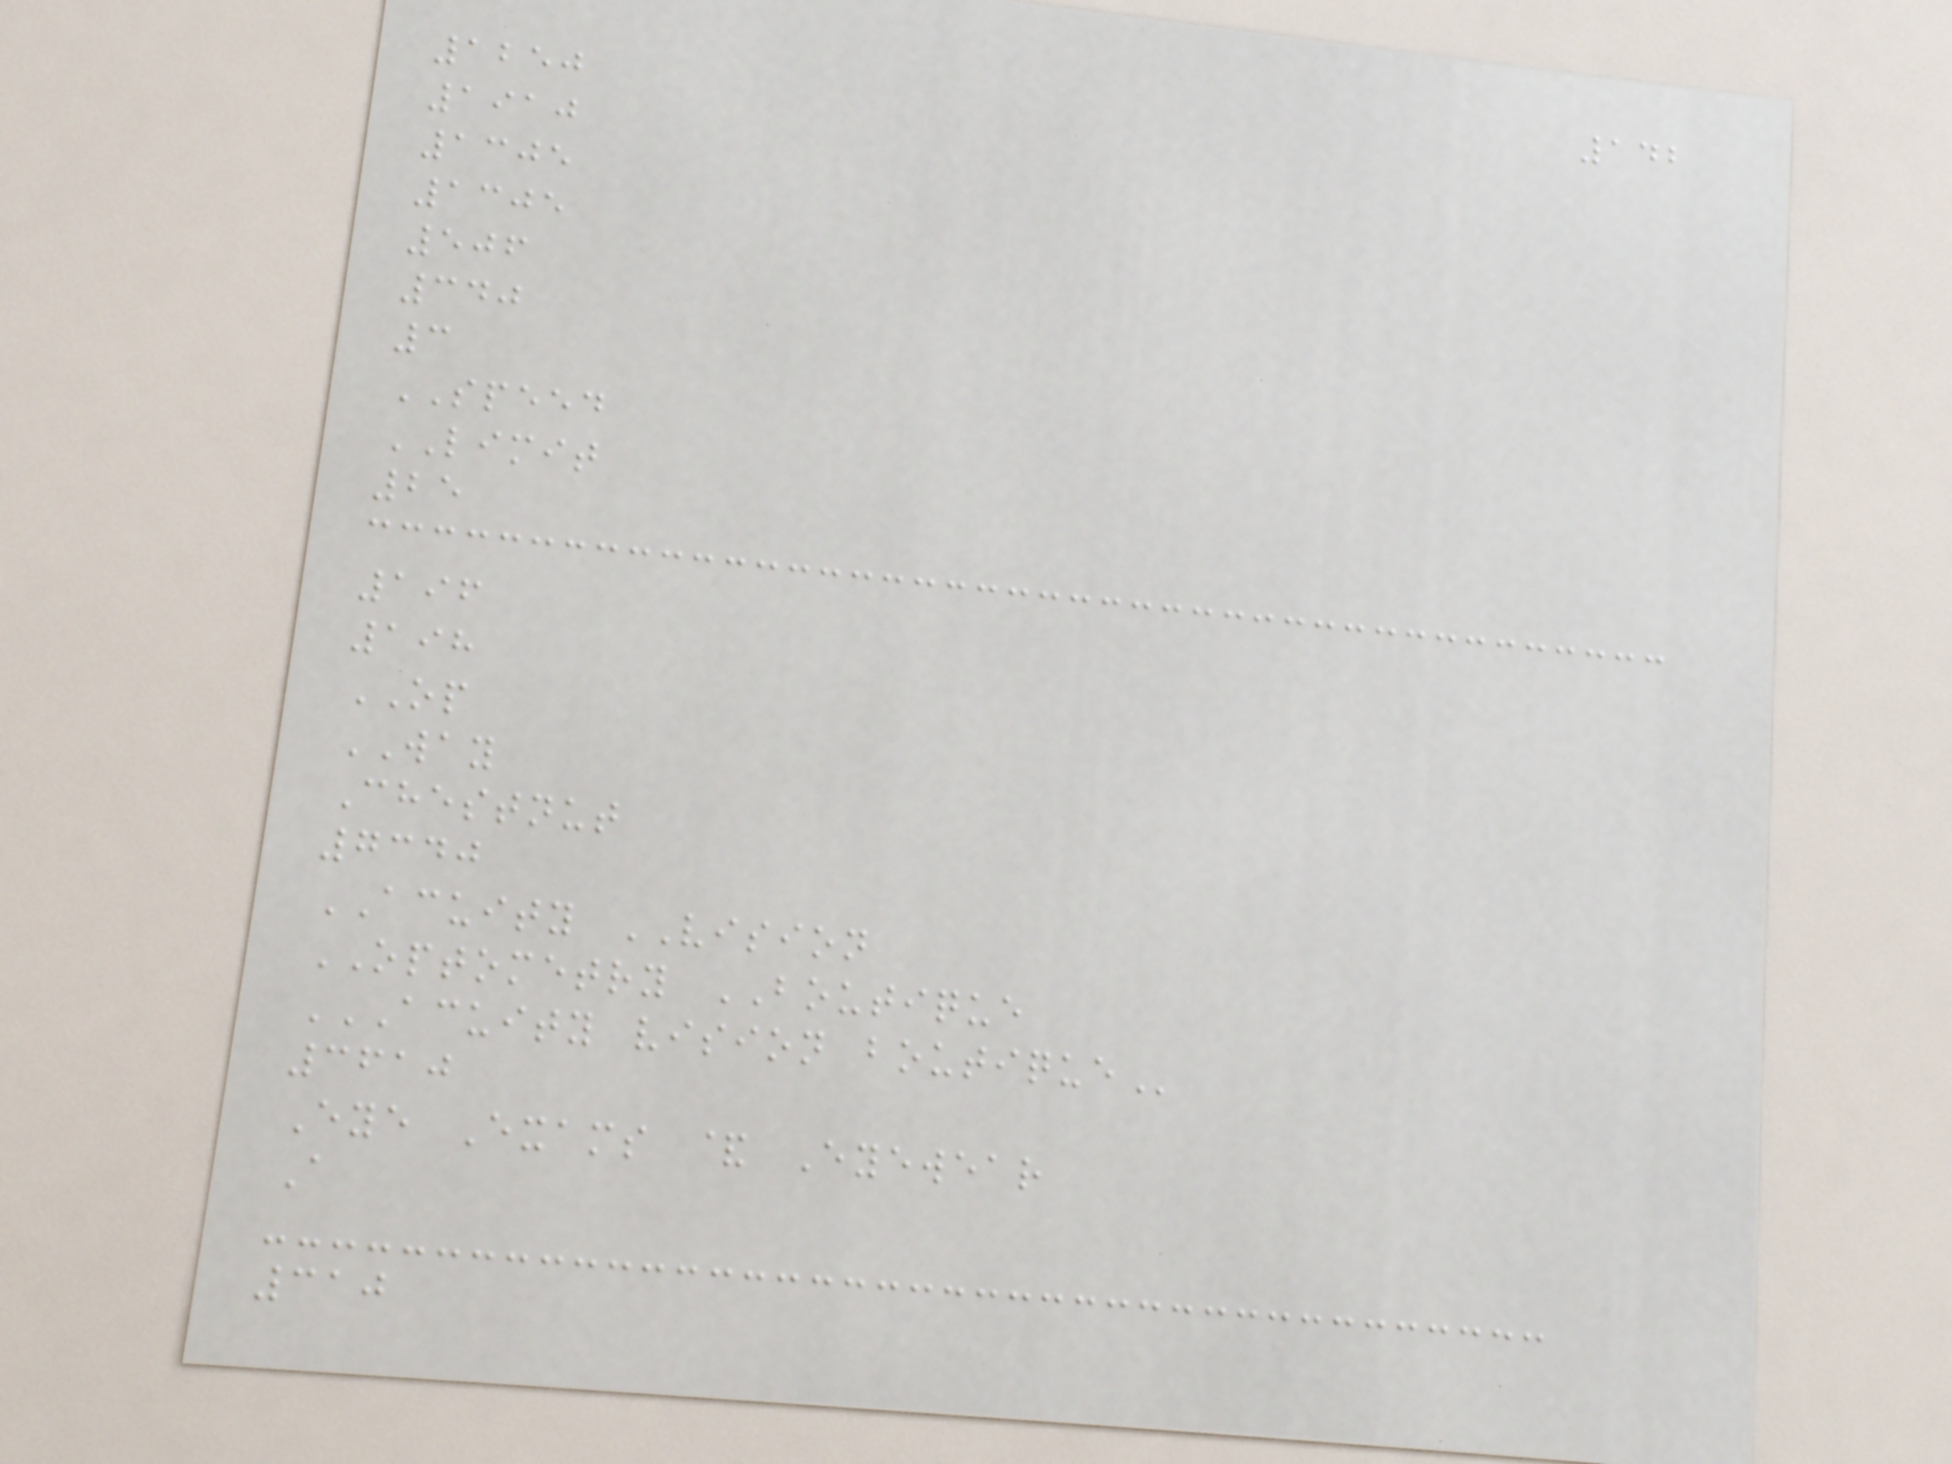142
1250
1910
1305
1305
506
340
3
SPEED
LIMIT
25
196
198
OP
WAY
Chestnut
7340
ACUITY VISION
OPTOMETRY BOUTIQUE
ACUITY VISION BOUTIQUE
3610
Eye Exams & Eyewear
A
310
